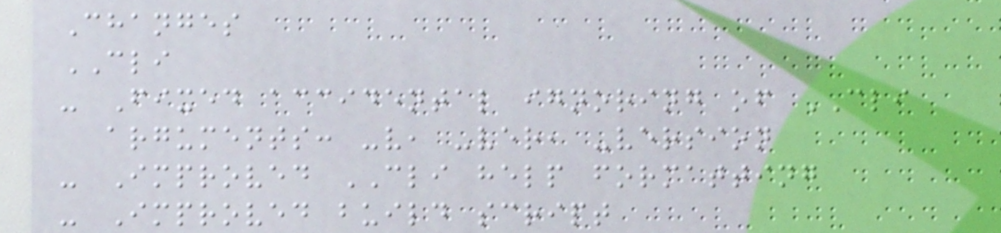Changes
CLI
- Fixed accidental ignoring of CLI
arguments: -v, -ver, -version
- Improved CLI help formatting
- Improved build script
